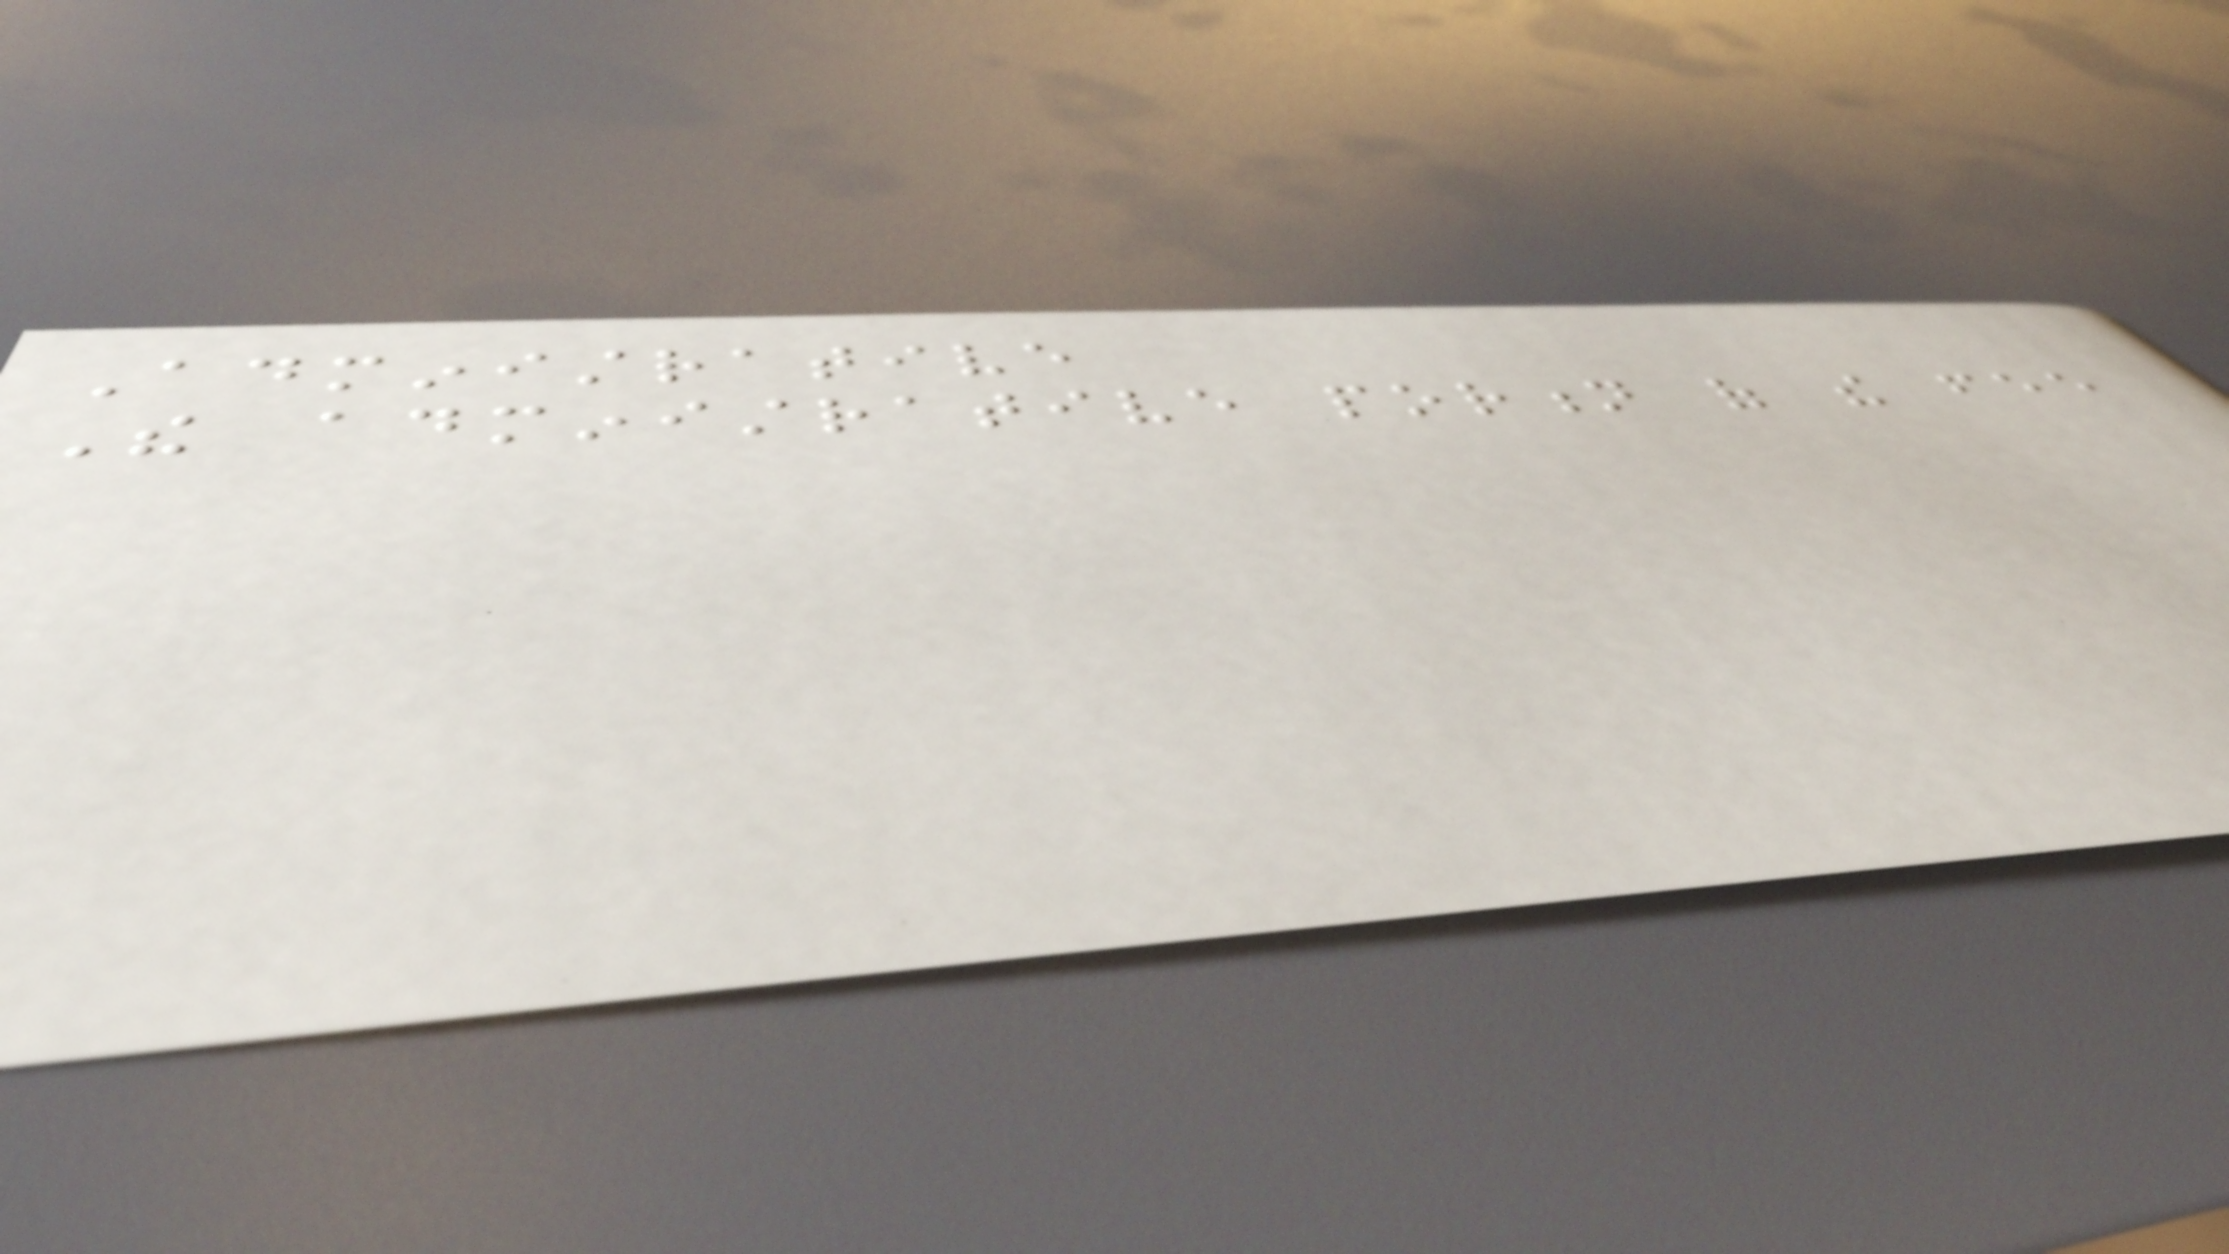Administrative
The administrative portion of the fee
